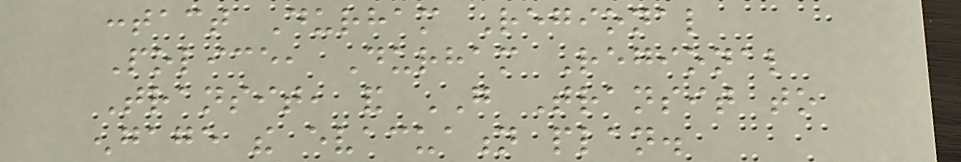contact Durham Regional
Police, Durham Regional
Transit, and GO Transit to
engage the evacuation plan.
